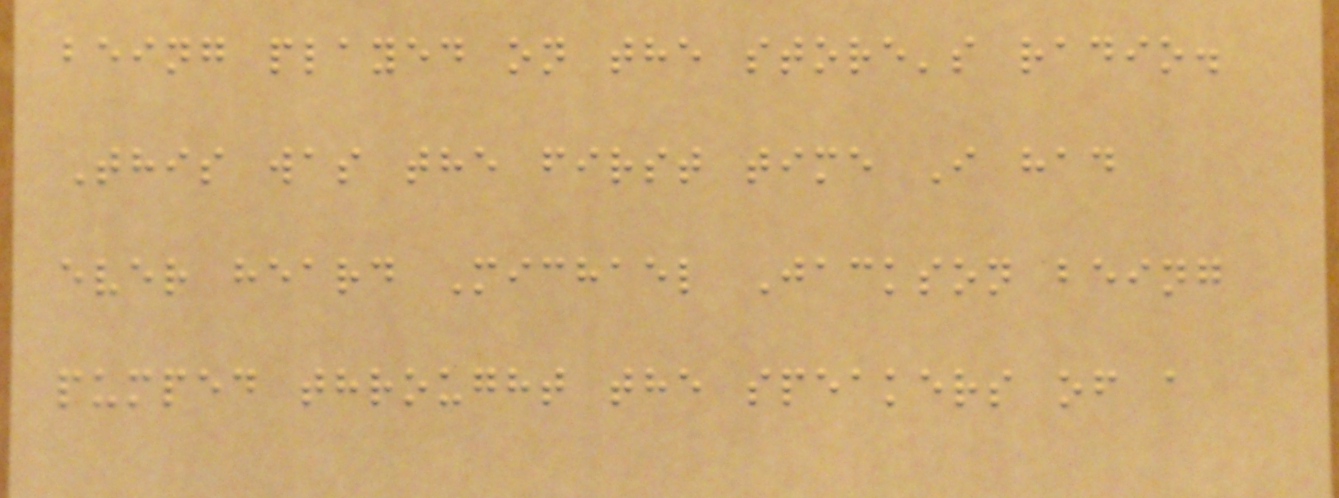being played on the store's radio.
This was the first time I had
ever heard Michael Jackson being
pumped throught the speakers of a
